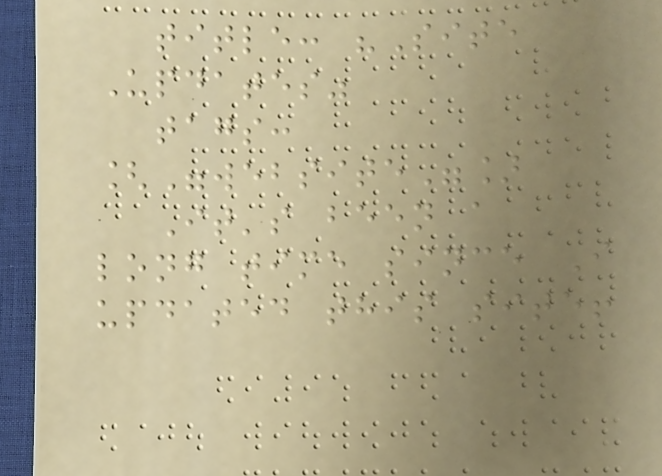title: "Site
Updates"
tags:
["website"]
It's been a
long time since I
updated this site!
